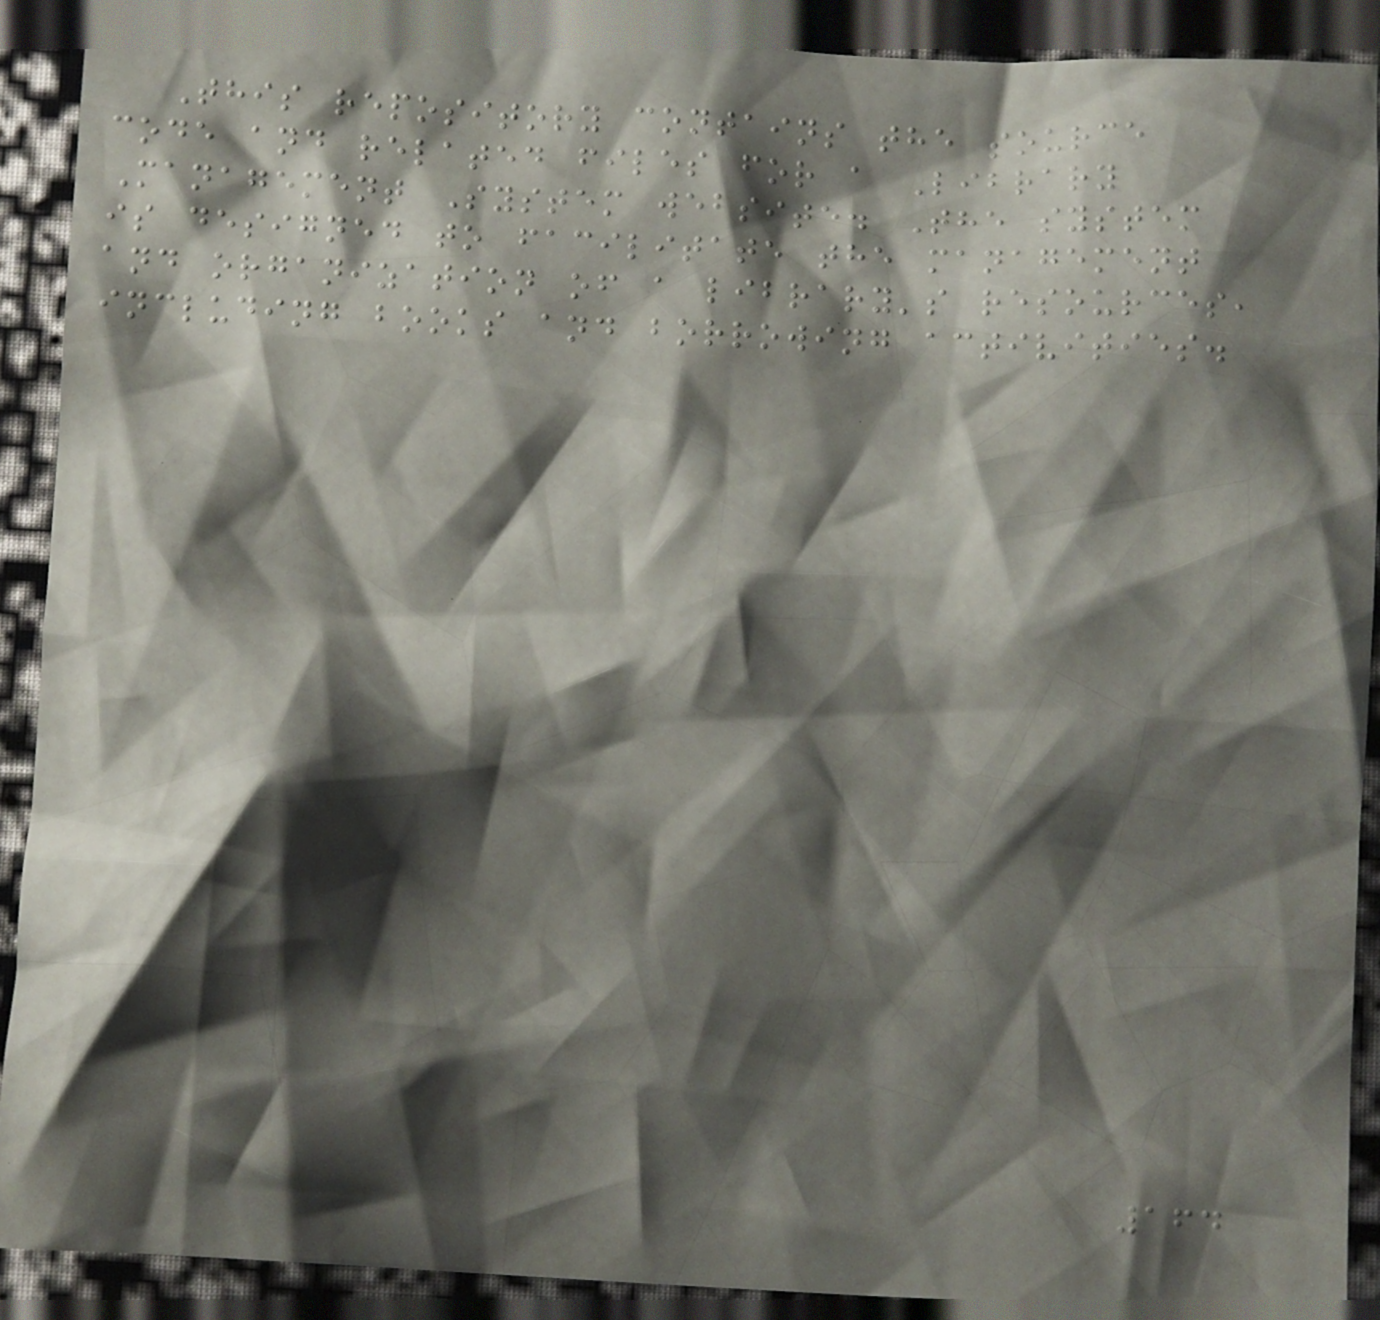This repository contains the source
code and related files for a Library
Management System website. The system
is designed to facilitate the management
and organization of a library's resources,
including books and borrowing activities.
164
